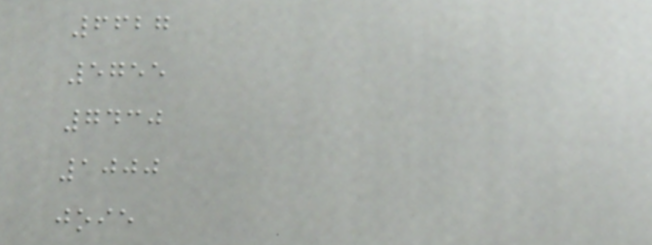6627
5755
7430
1000
joie
